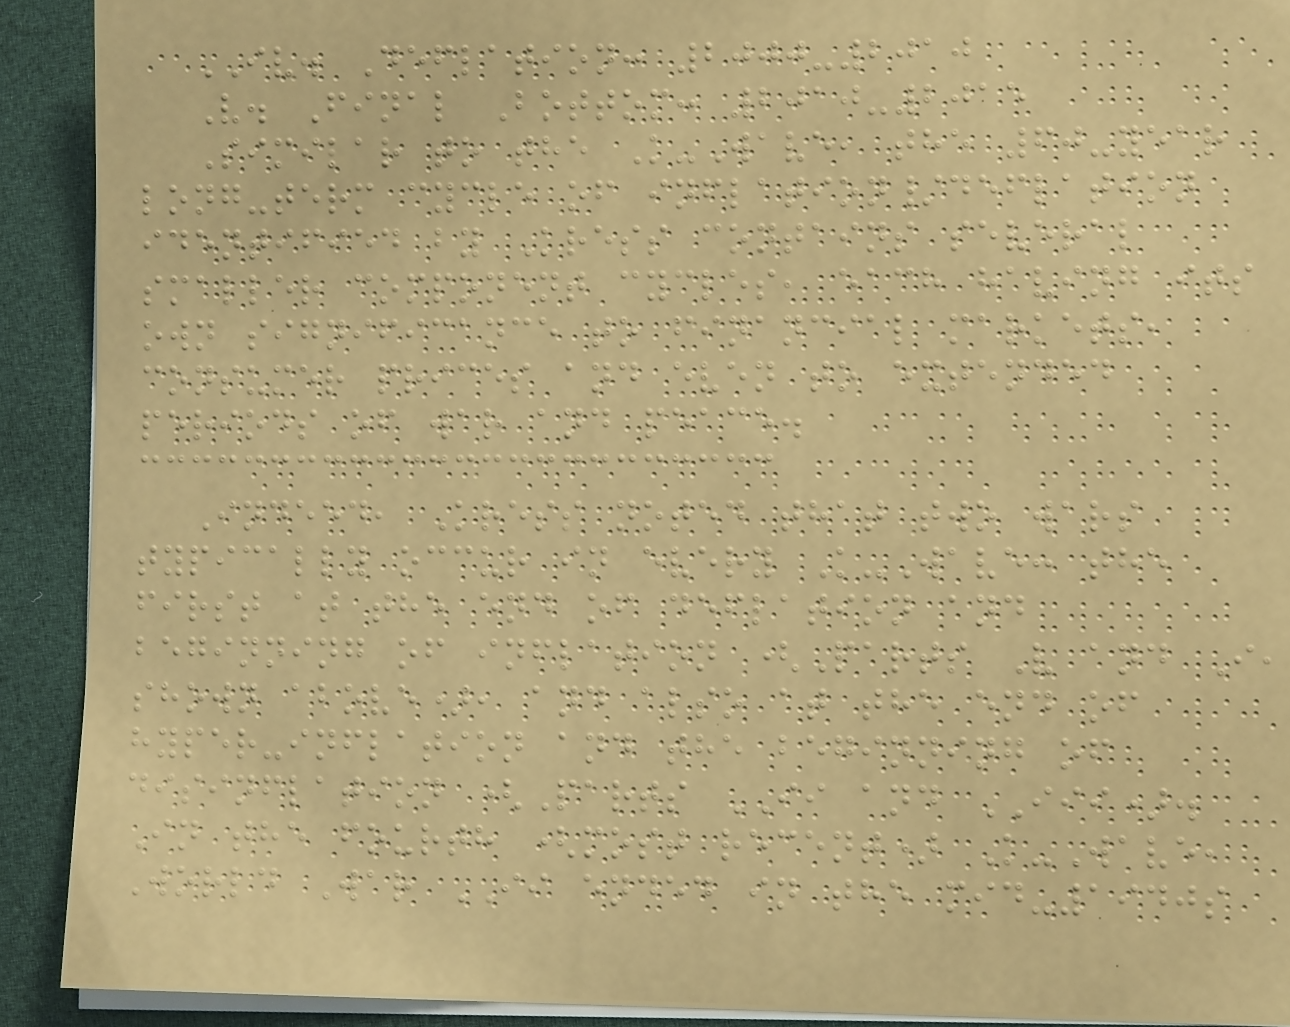IV. Deflation: 2000-2010
V. Final Bottom: 2010-2015
Similar to the K-Wave, the 60-year
long-term cycle of inflation/deflation
identified by Kress contains several
smaller component cycles, each having its
own significance to financial markets,
consumer prices and even to extended
periods of war and peace.
Indeed, Kress noted that two wars
typically occur in every K-Wave: the
first at the end of deflation and
beginning of inflation (Parts V and I,
shown above), and also at the end of
hyper-inflation and the beginning of
disinflation (Parts II and III).
In the fourth (most recent) K-Wave,
World War II ended in the mid-1940s
